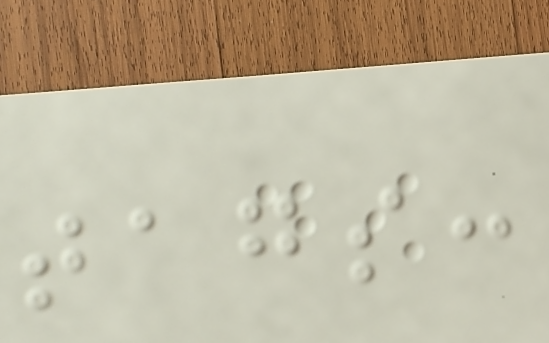tags:
